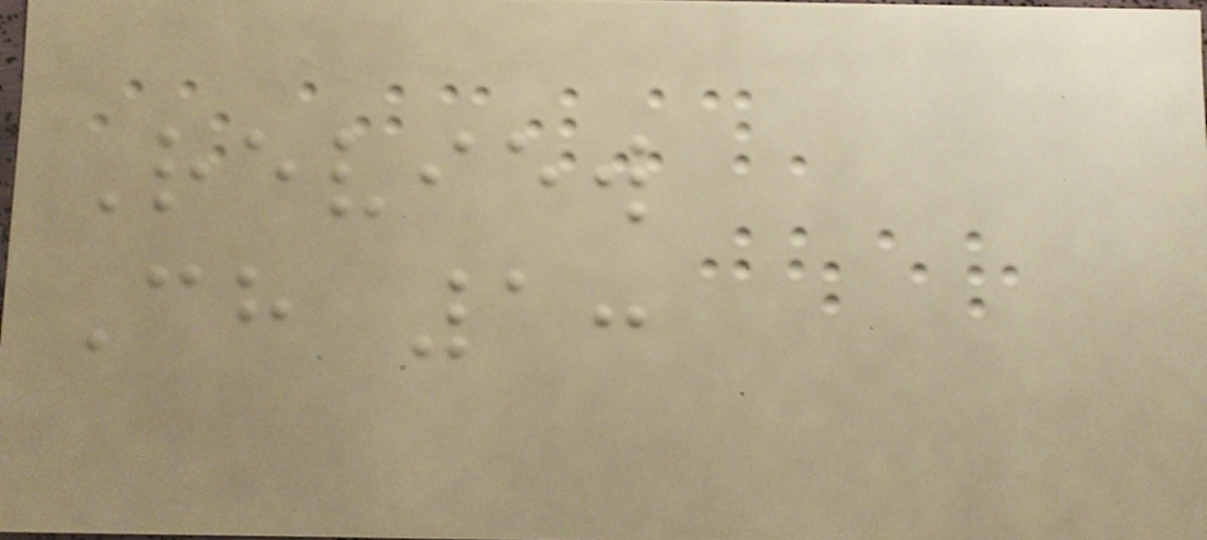Review
Ch 1:
